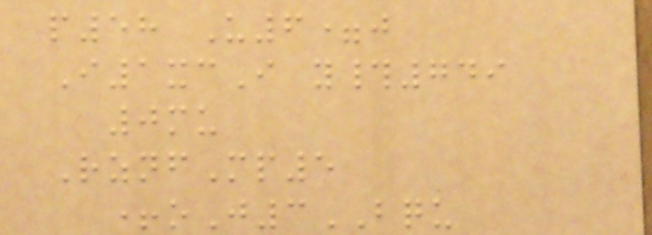p58 U6=j
I1xcI y#749
0mu
RznfMp5
+oJ3BQU
